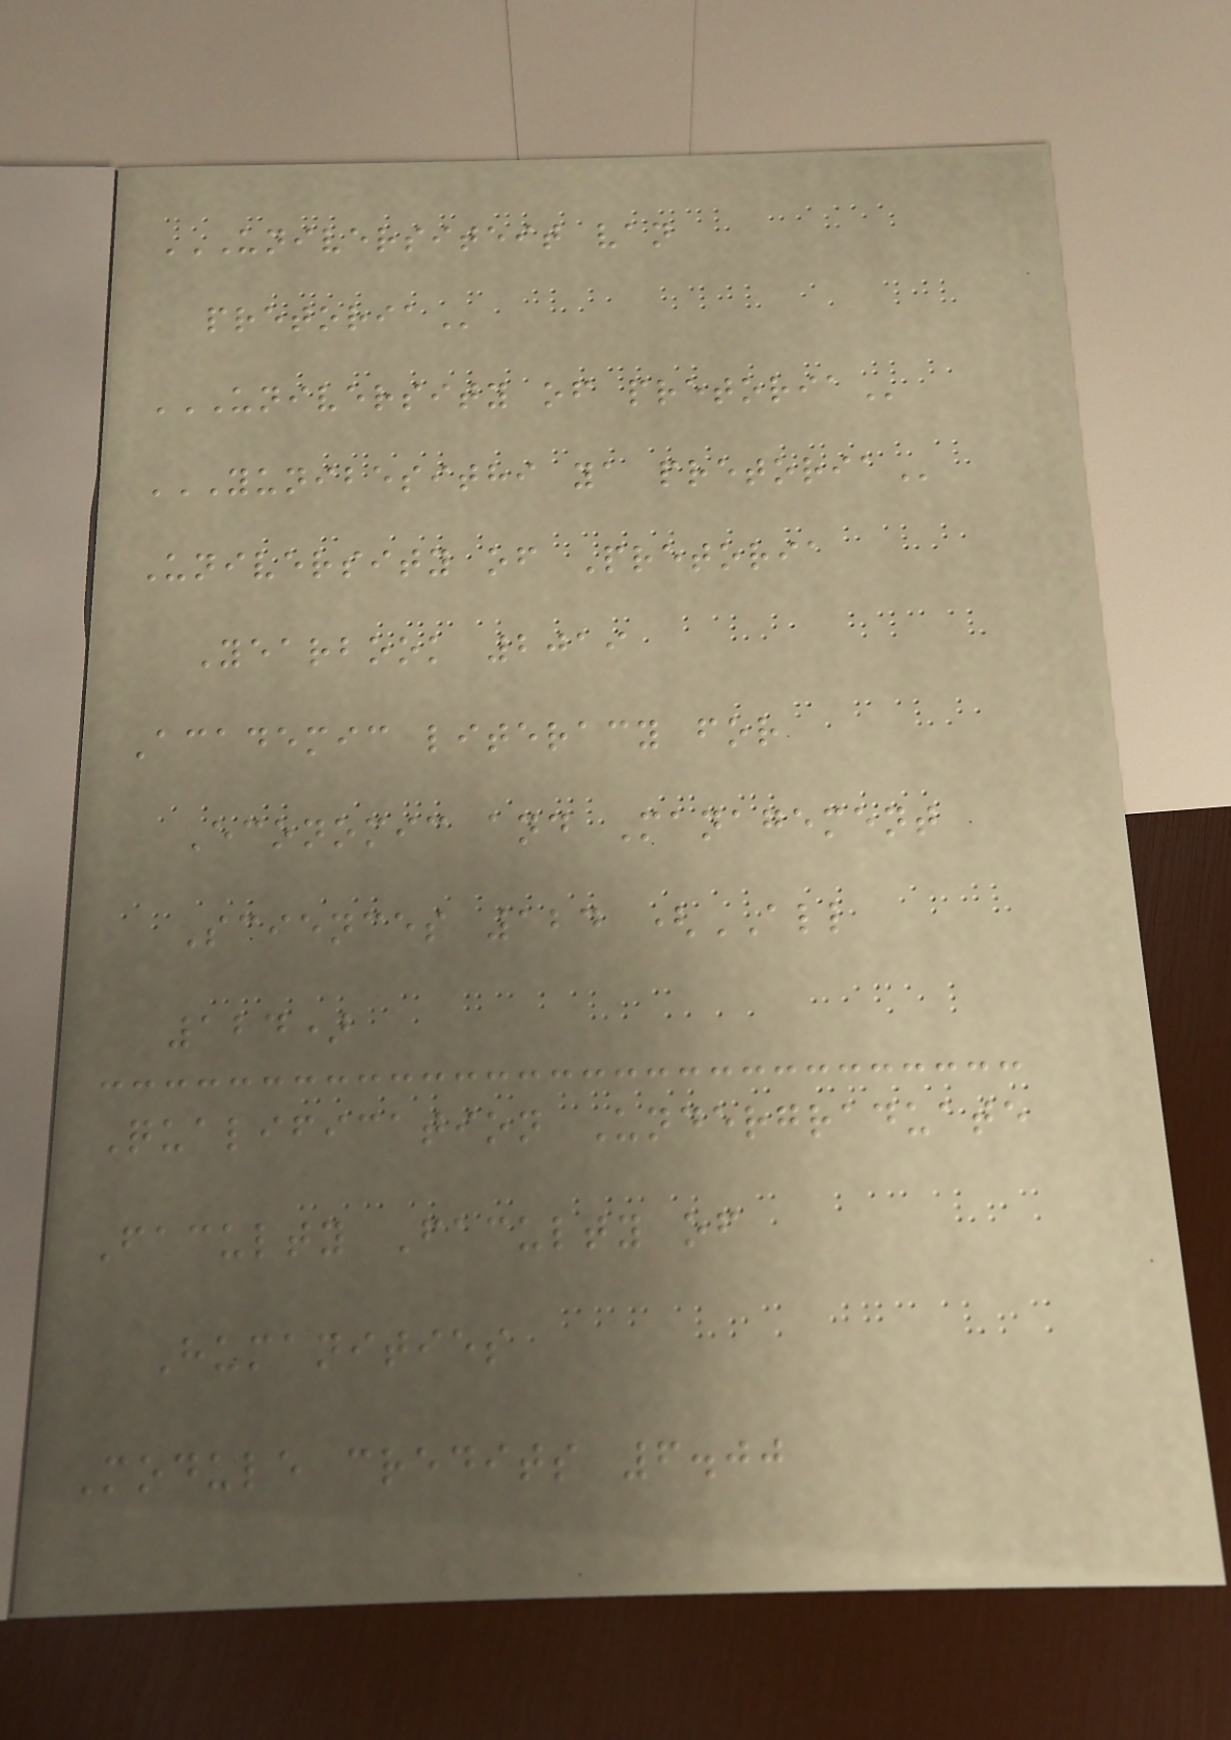UNIVERSITEIT VAN
PRETORIA
UNIVERSITY OF PRETORIA
YUNIBESITHI YA PRETORIA
University of Pretoria
Yearbook 2019
Academic literacy for
Economic and Management
Sciences 124 (ALL
124)
Qualification Undergraduate
Faculty Faculty of
Humanities
Module credits 6.00
